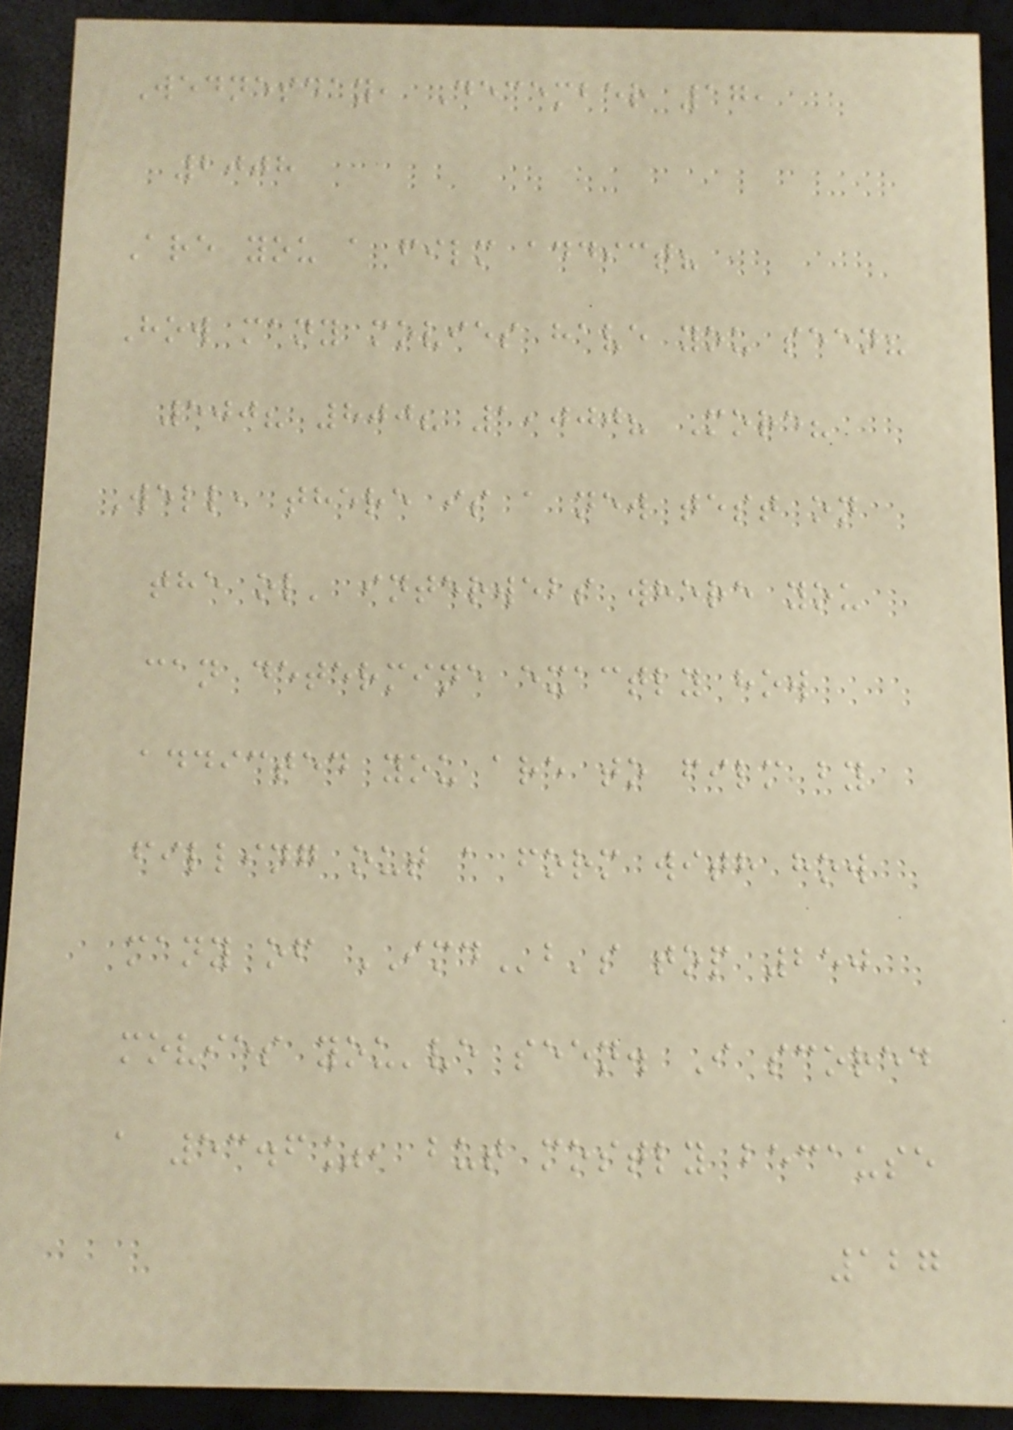Wednesday, December 17,
2008
Are you a film addict?
How many movies have you seen?
500? 800? 1,000? More?
Well, there is a new test on
the ol' interwebs where you
can determine exactly how
addicted you are to film by
filling out a form with how
many of IMDb's top 250
movies you've seen. I scored
a 53.6%, but mostly because
127
